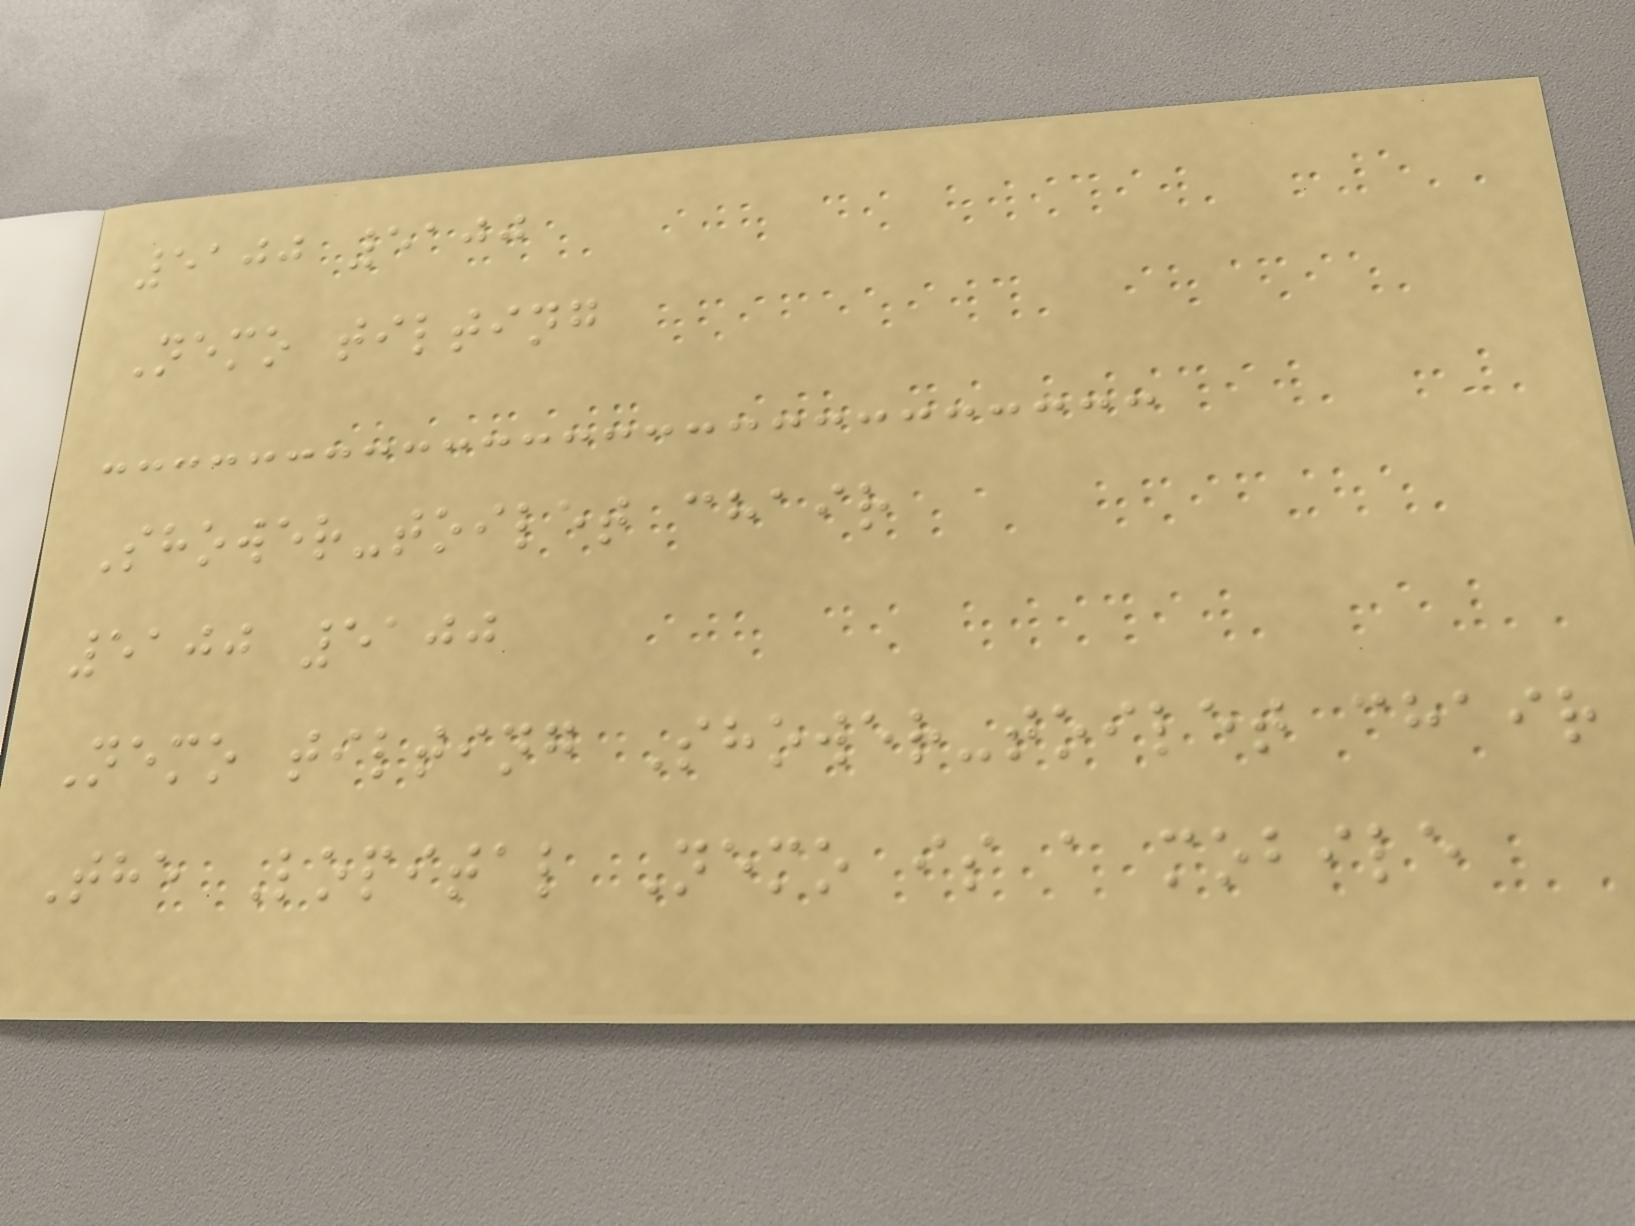5100 5100
Nemo tilting
Shower-toilet chair
5100 5100
Nemo tilting Shower-toilet chair
The Lopital Nemo is a mobile
